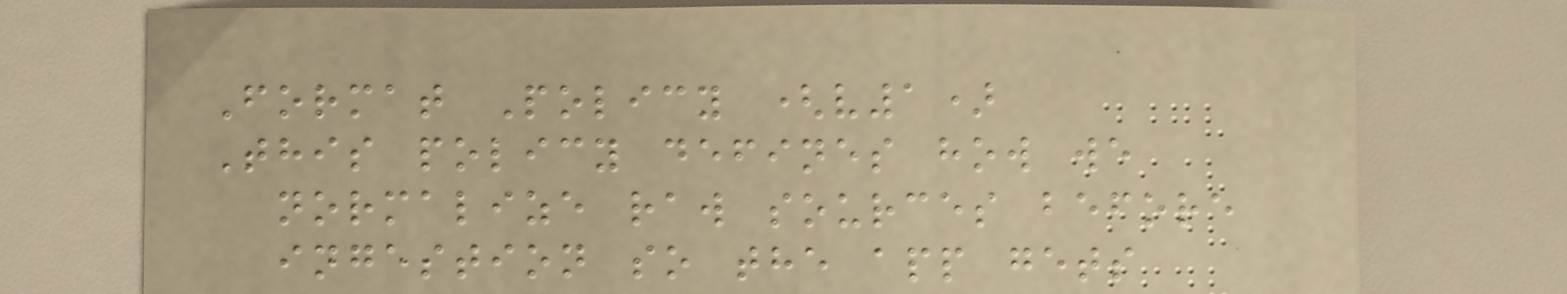Format Policy (v1)
This policy defines how we
normalize raw sources before
ingestion so the app gets
